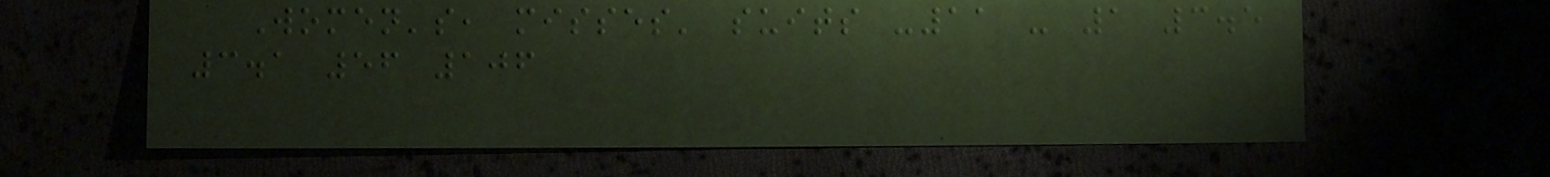Women's, misses' suits -11 - 1 3.5
3.1 56 106
